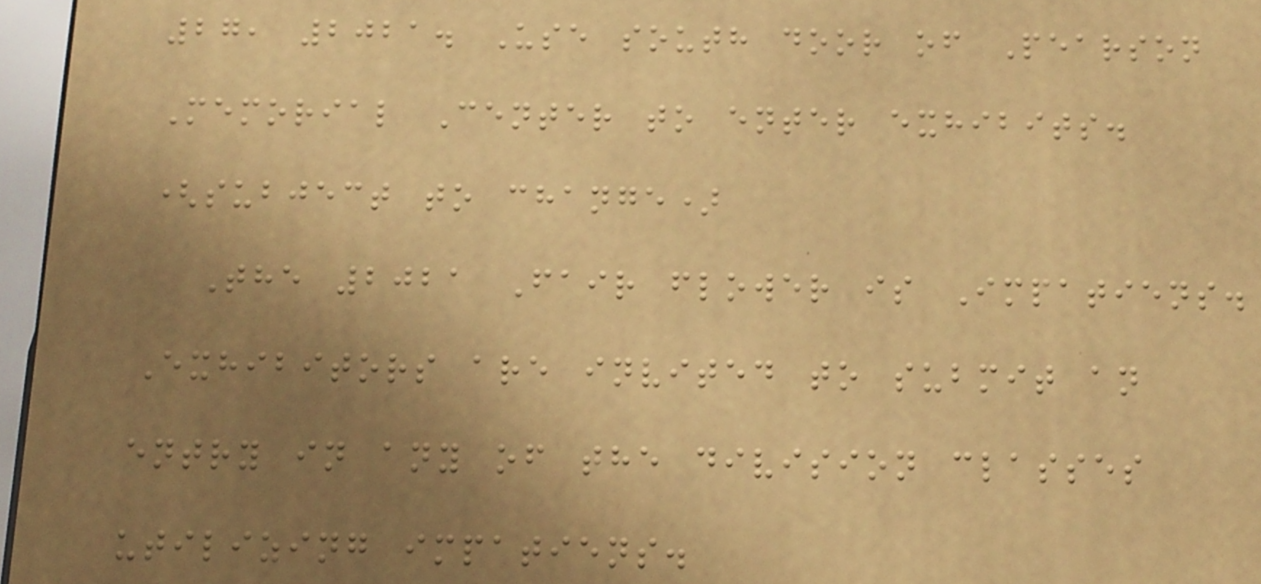27, 2021. Use south door of Pearson
Memorial Center to enter exhibits.
(subject to change)
The 2021 Fair flower is Impatiens.
Exhibitors are invited to submit an
entry in any of the division classes
utilizing impatiens.
